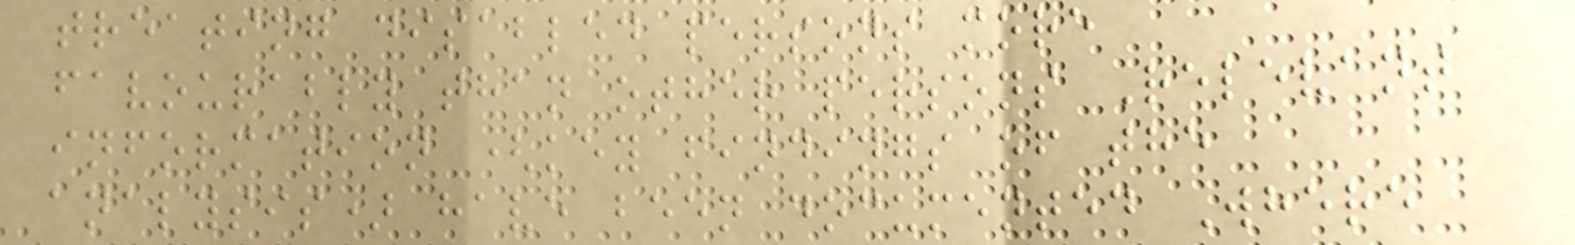treating disabled persons more
favourably than other persons Relevant
information (key findings of the
analysis) have been documented Where
